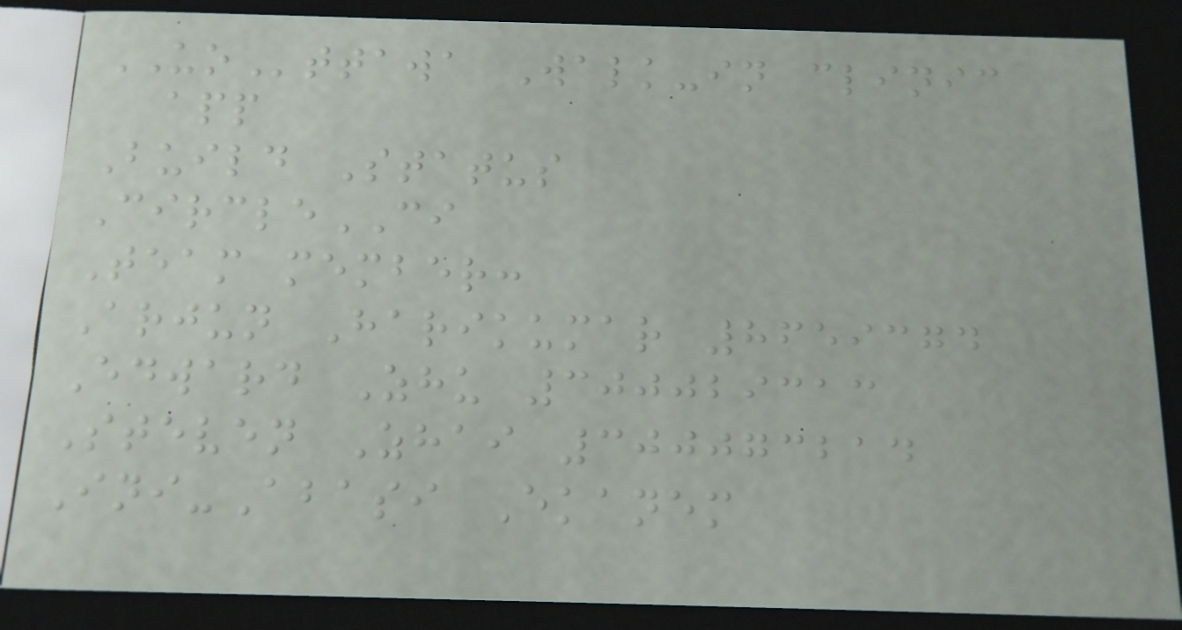UOttawa Walk-in clinic
app
Build Status
CircleCI
Team member:
Arjun Harikumar 8659374
Edward Zhu 300029313
Steven Zhai 300073214
Ini-Abasi Ekanem
